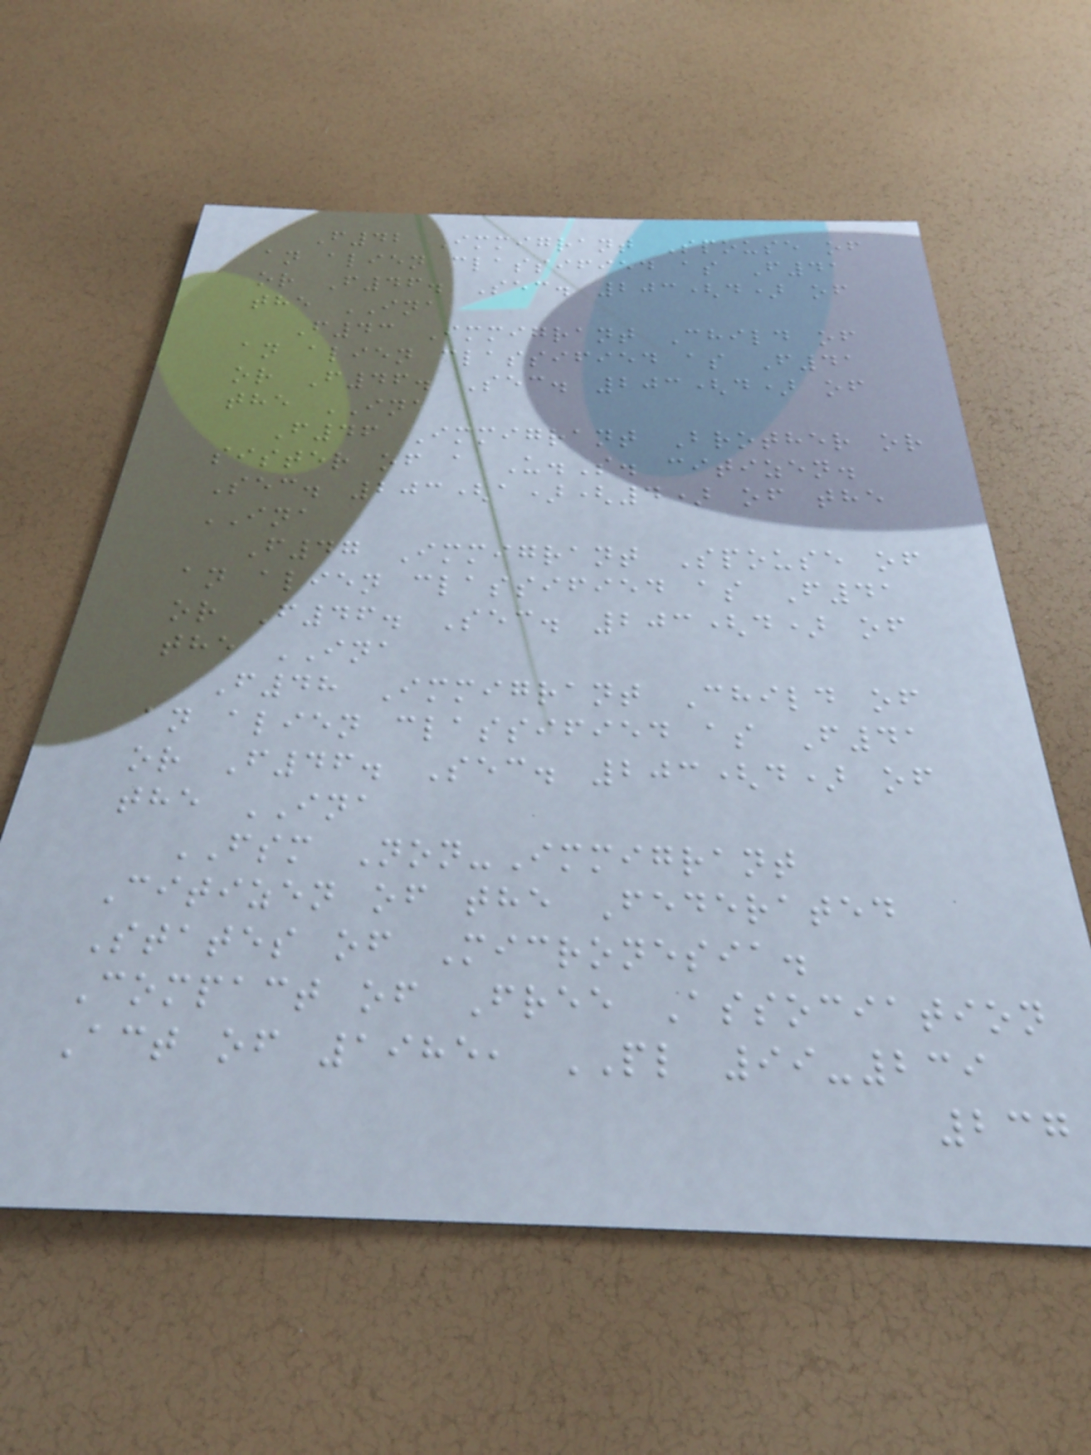F42 Immigrant Spouse of
an alien classified as F41
or F46. Sec. 203(d) of
the INA
F43 Immigrant Child of
an alien classified as F41
or F46. Sec. 203(d) of
the INA
F46 Immigrant Brother or
sister of a U.S. citizen.
Sec. 203(a)(4) of the
INA
F47 Immigrant Spouse of
an alien classified as F41
or F46. Sec. 203(d) of
the INA
F48 Immigrant Child of
an alien classified as F41
or F46. Sec. 203(d) of
the INA
FSM Non-Immigrant
Citizen of the Federated
States of Micronesia.
Compact of Free Association
Act of 1985, PL 99-239
237
